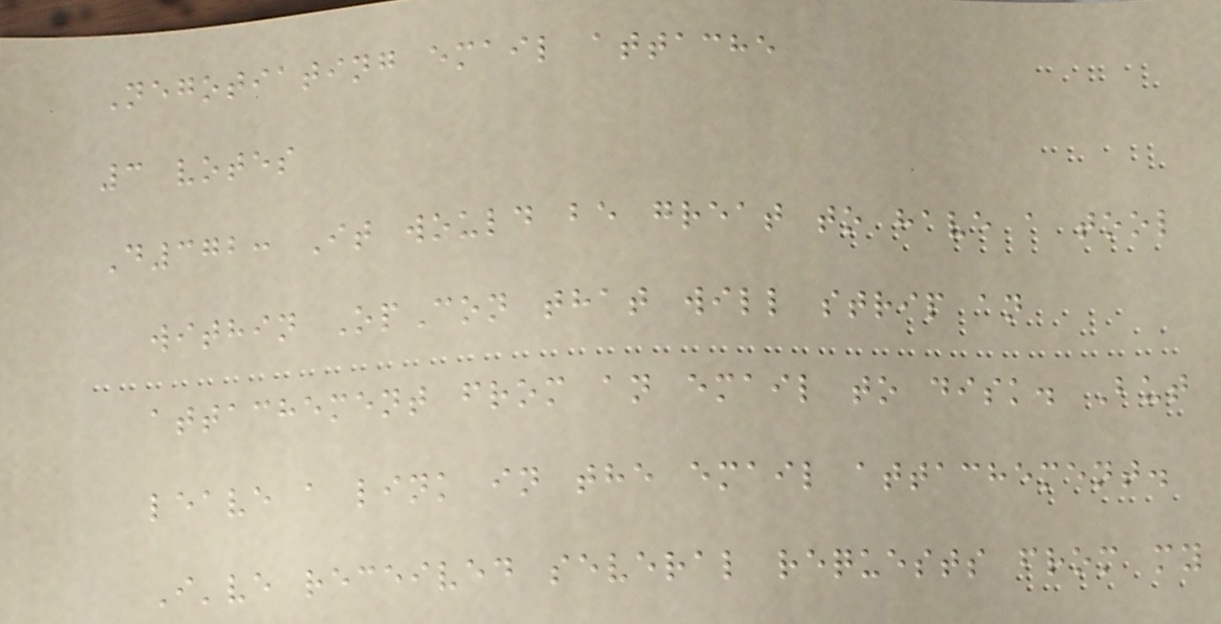Negotiating email attache
3 votes
D372: It would be great to have a tool
within OpCon that will strip an
attachement from an email to disk. But
leave a link in the email attachement.
I've received several requests from my
